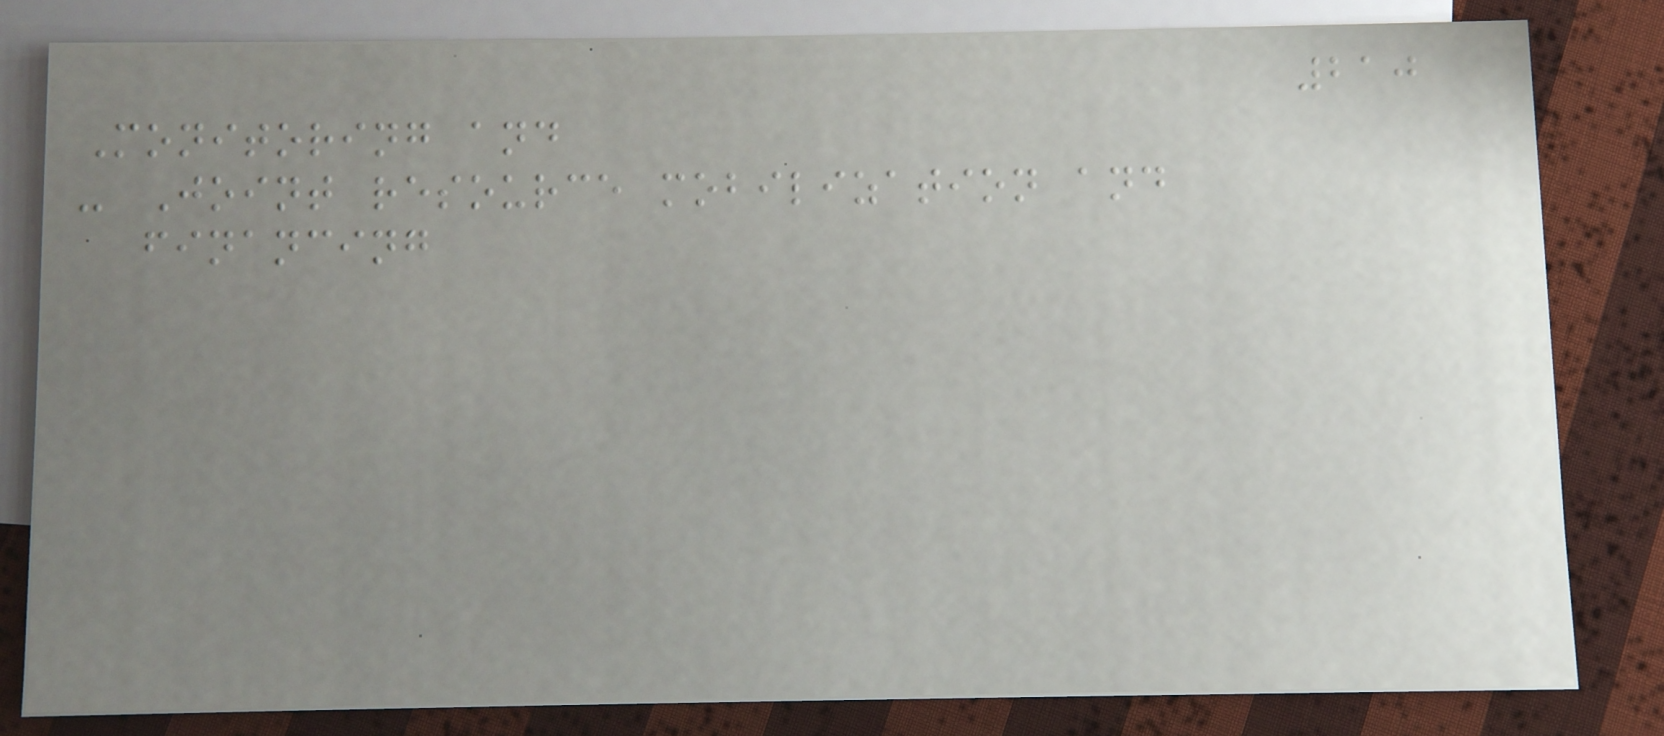210
Monitoring and
- Joint resource mobilization and
financing
